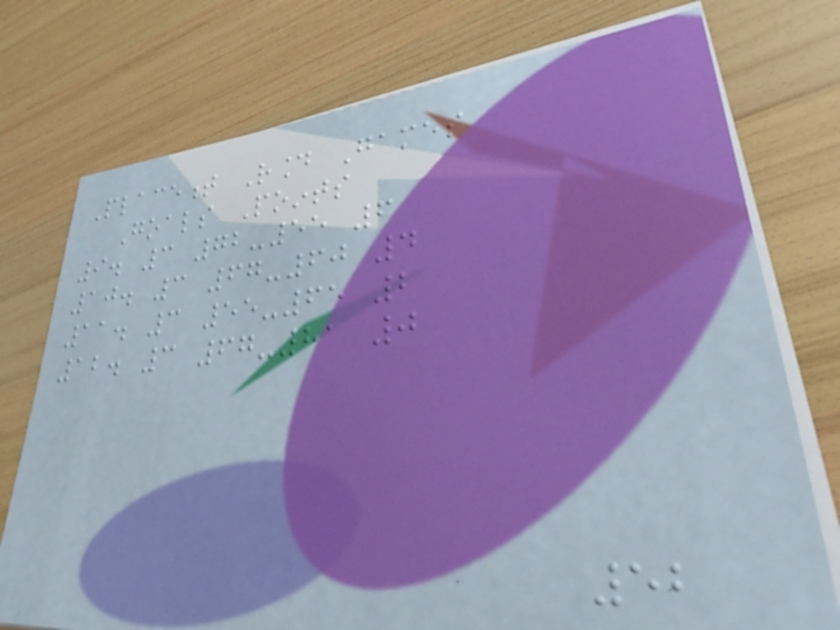Placement Round Games
Goals Points
9. 3 72-55 6
10. 3 67-60 4
11. 3 55-65 2
12. 3 67-81 0
52
